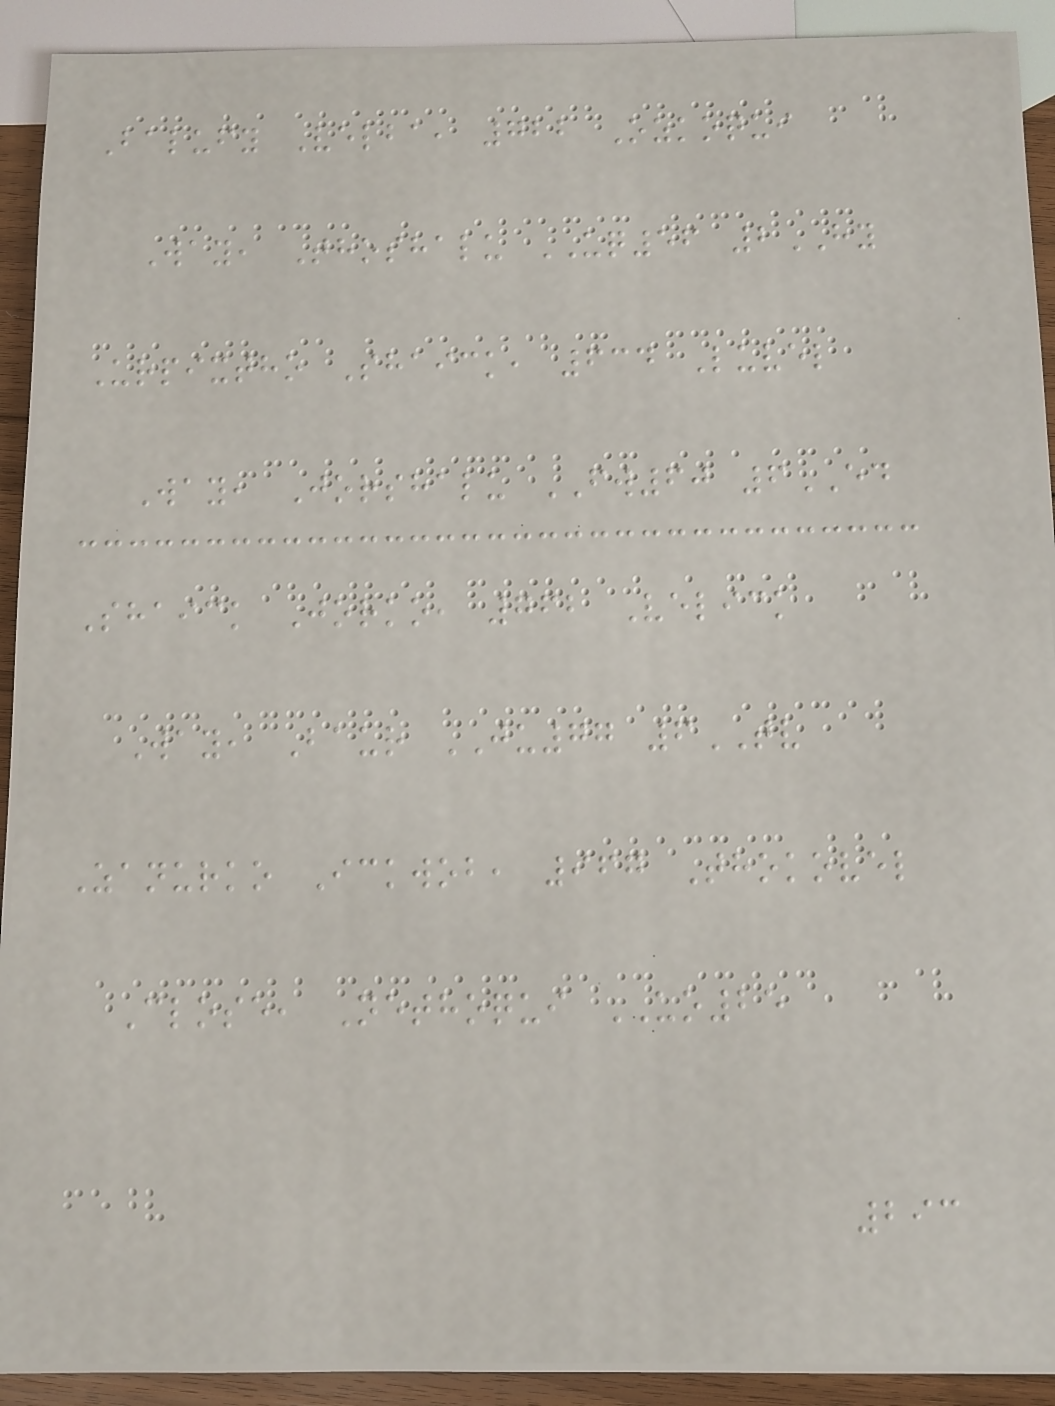Balufy Velba, 722 Ozkoqui
Way, Thoshalu UQ56 2HY
Urpixtho Shaick, 634 Luvel
Way, Jorshalu FW60 6ED
Shaick Jorko, 762 Velick
Way, Baur JU77 6TV
Zanurko Ickwob, 967 Thokovel
Close, Nethoqui UO25
293
